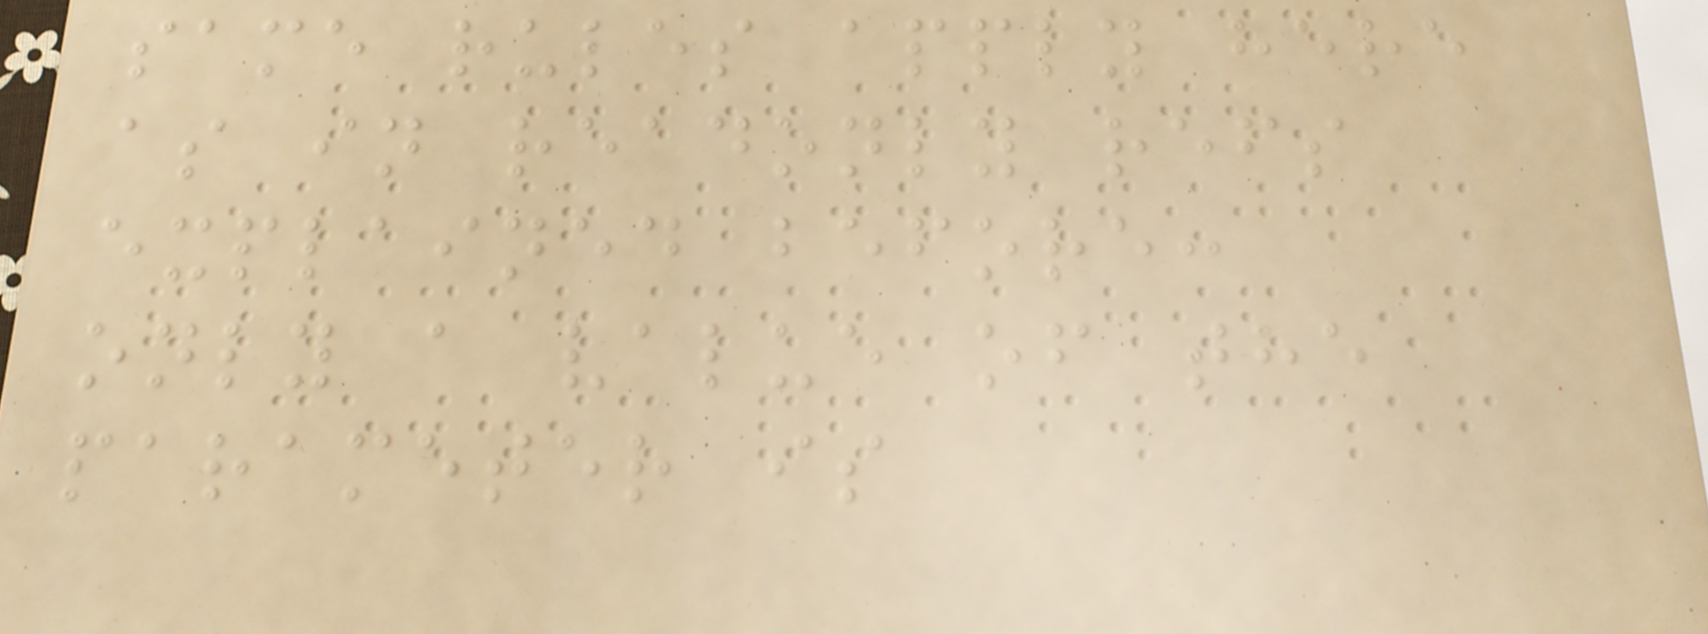same rules apply here
as in readonly refs
explained before:
only a value of the
parameter is
